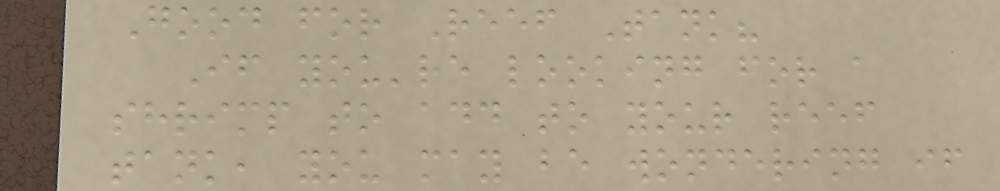Good for Reef Tank?
If you're looking for a
shrimp to add to your reef
tank, you may be wondering if
